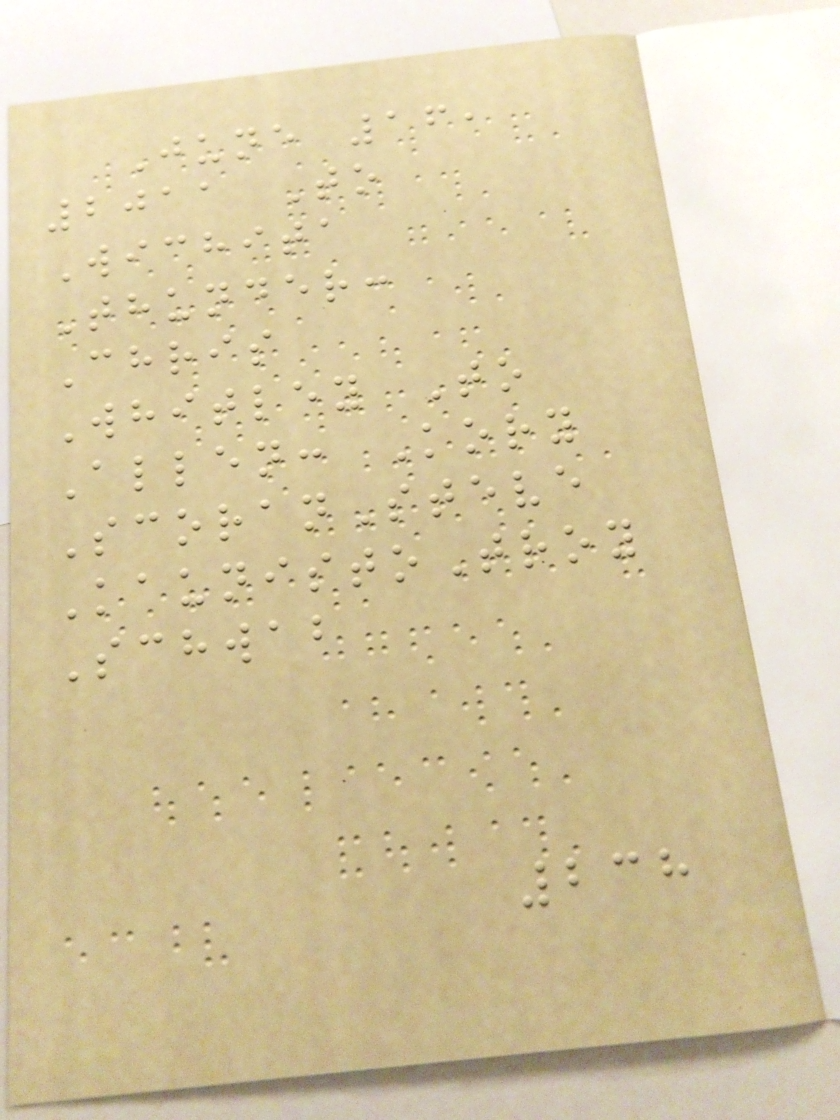June 16,
2011 To
Wichita
Thunder:
Chris
Whitley To
Allen: Kory
ScoranSteve
KaunistoTroy
Schwab
238
